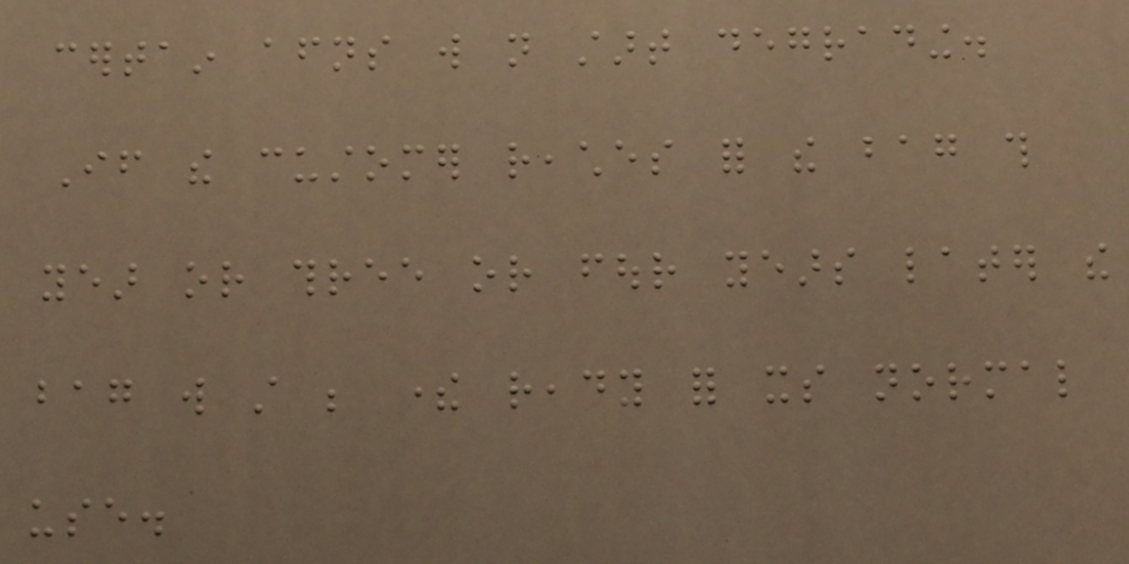certain afternoons will not start degrading.
If the customer reaches for the bag this
year or three or four years later the
bag will still be there ready for its normal
use.
